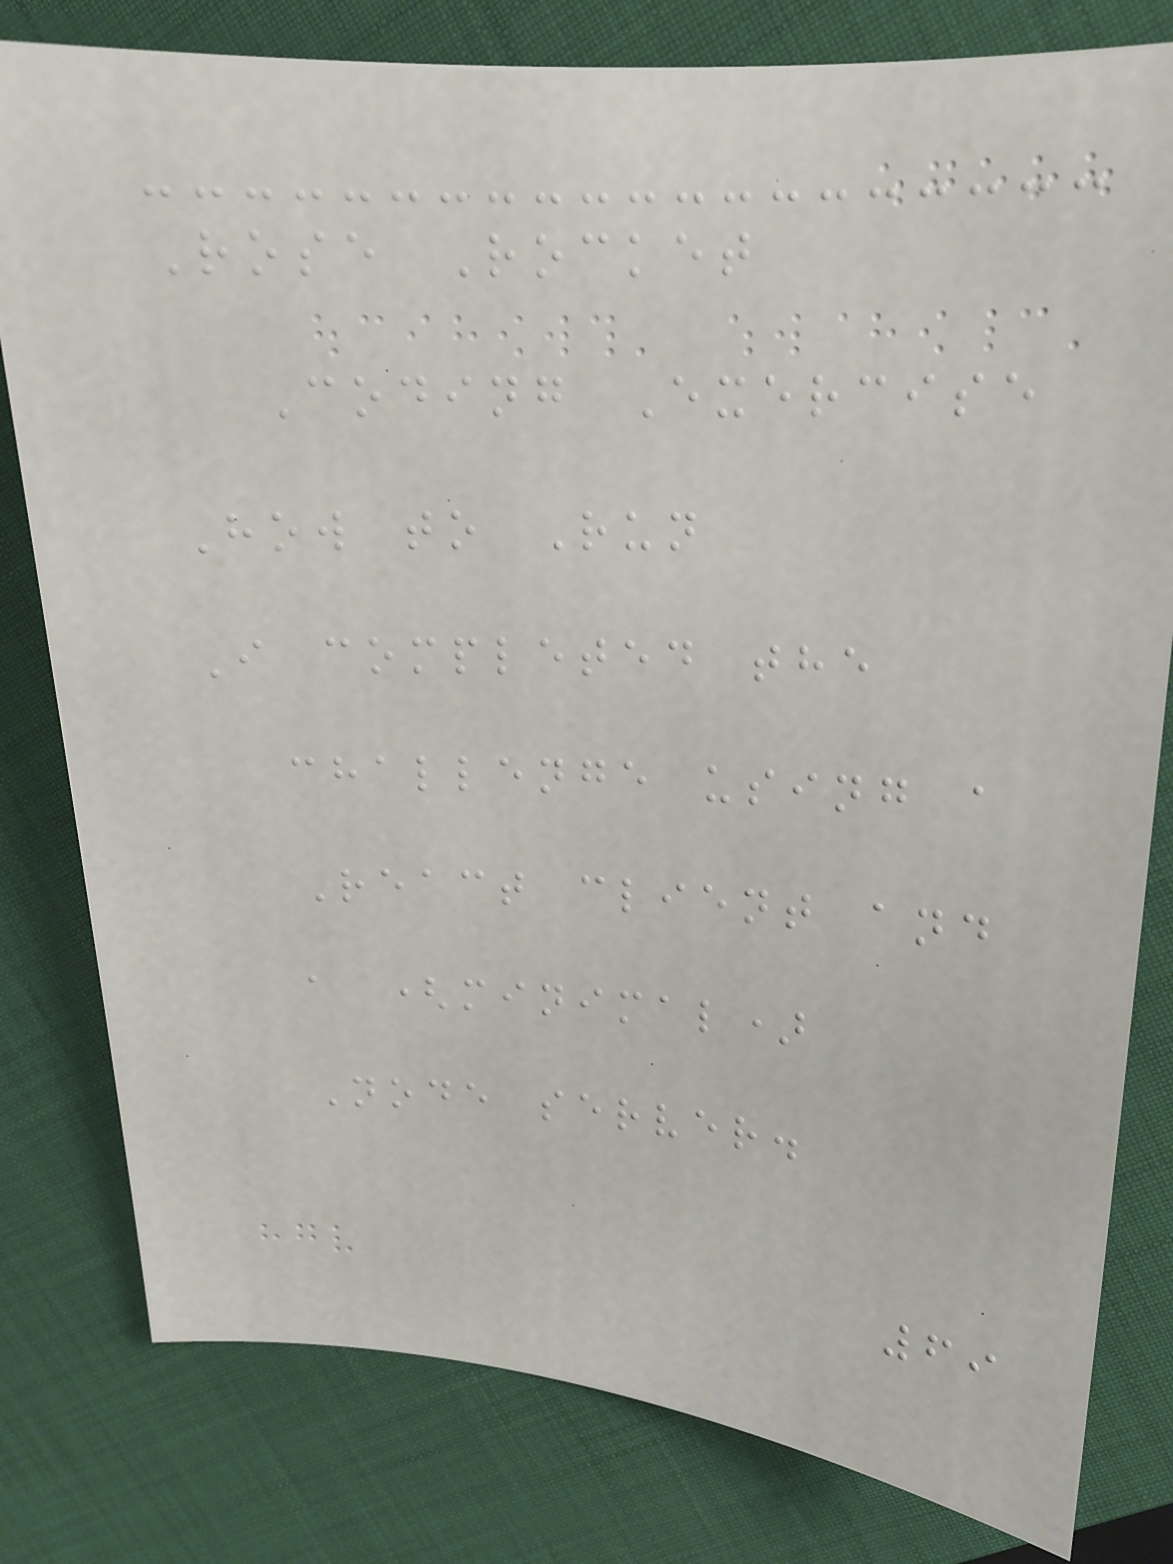Rose Rocket
Coding Exercise
How to Run
I completed the
challenge using a
React client and
a (minimal)
Node server.
69
